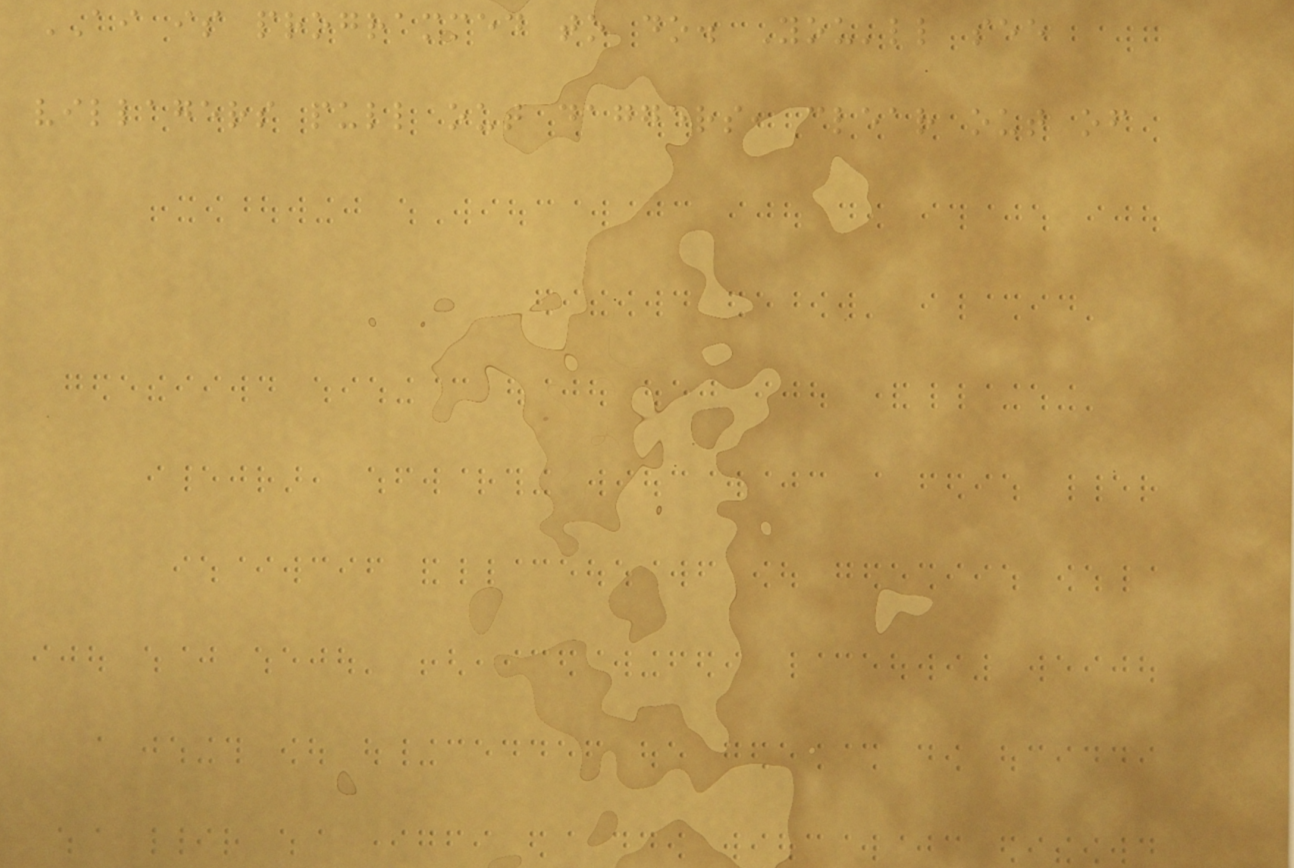AI is programmed to do. You'll see
villagers pull out daggers, clear out of
